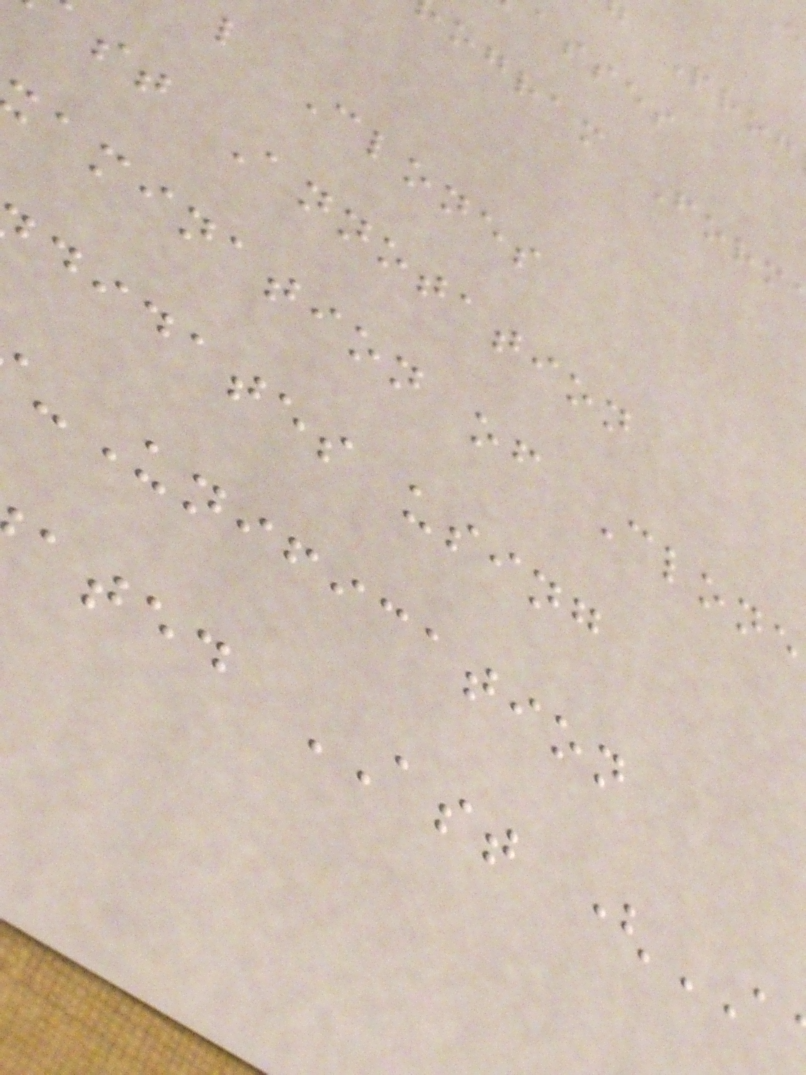asses
ogram Form
l Clones
st Annotation
amination of Clone
didates using
-Unification
ated AST (
